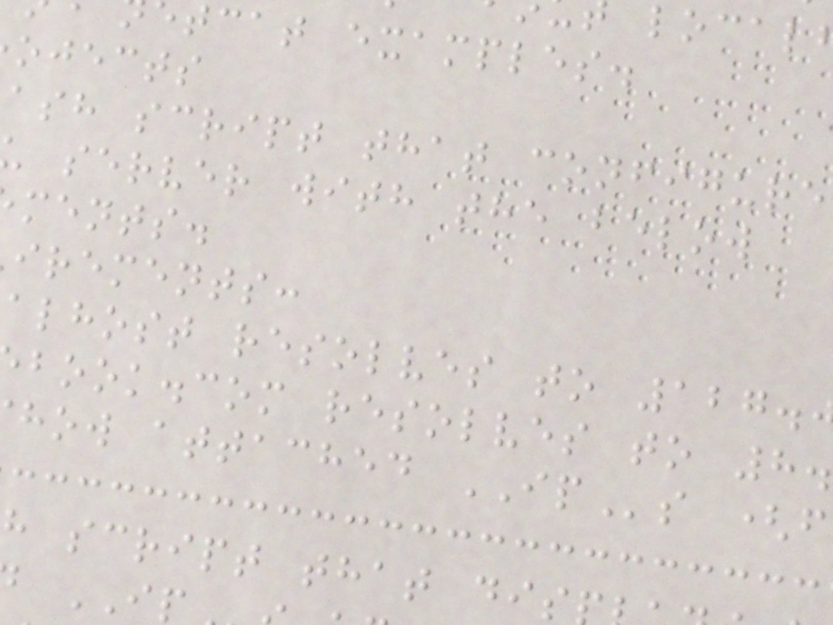tcat examples.
ojects
ash script that configure
server with the below
ments.
irements:
alhost resolves to 127.
book.com resolves to 8.
how attached IPs (f
h script that dis
